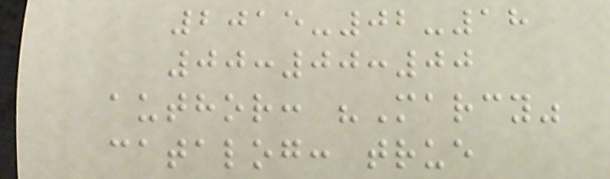2015-02-18
00:00:00
author: "Marcy"
catalog: true
